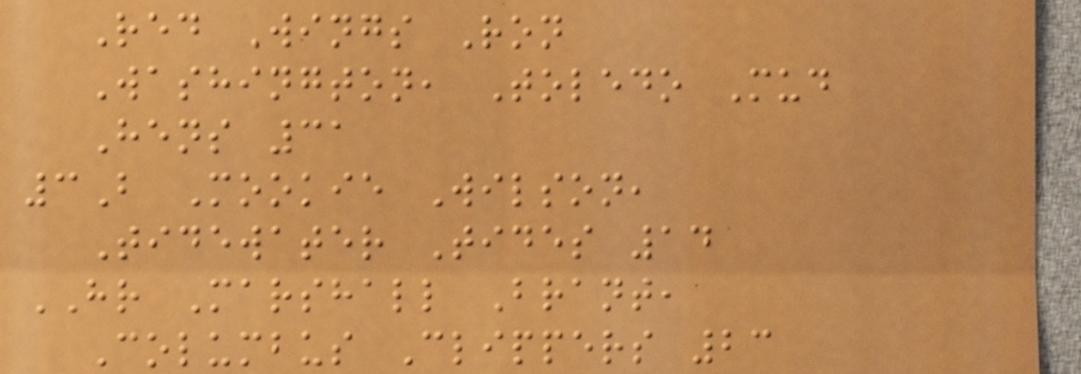Red Wings Ron
Washington, Toledo Mud
Hens 31
3B Mookie Wilson,
Tidewater Tides 14
HR Marshall Brant,
Columbus Clippers 23
